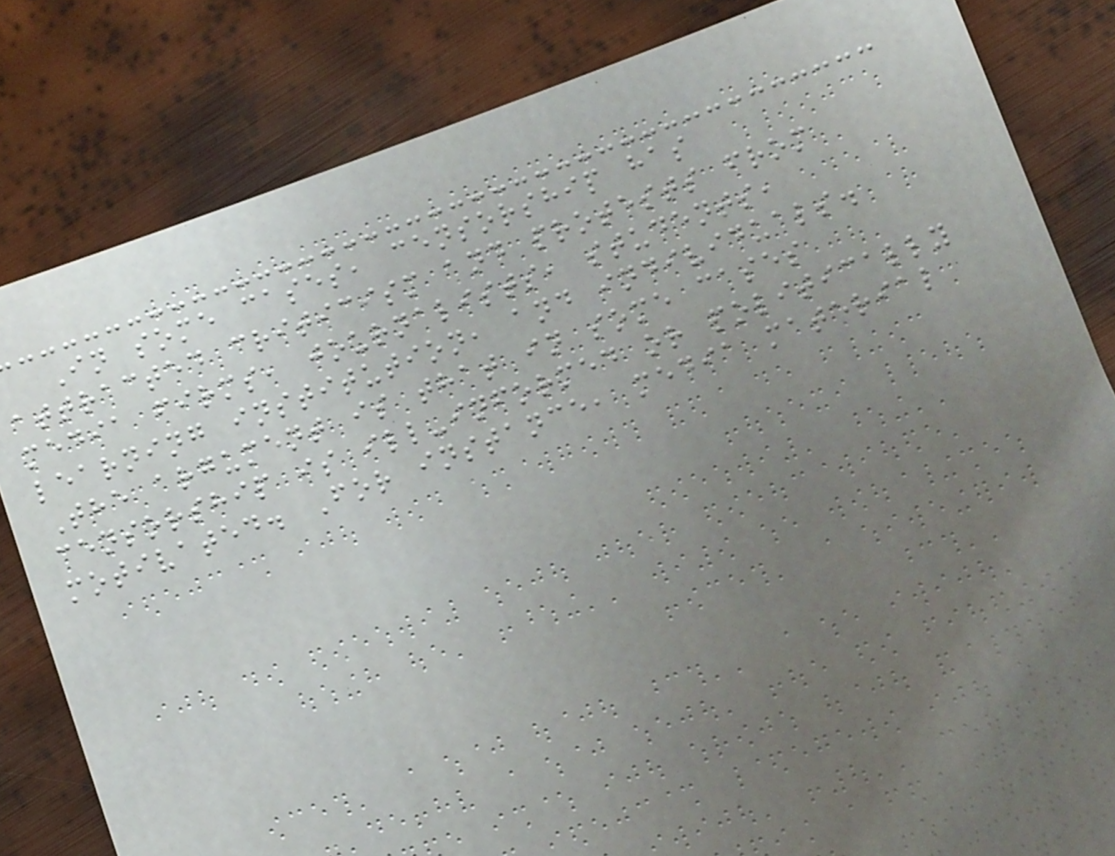In some cases, censorship has
attracted criticism and protests from
media firms, journalists, students,
learning institution, and individuals.
The argument is that in some cases
censorship is ill-informed or politically
motivated. For instance, media material
